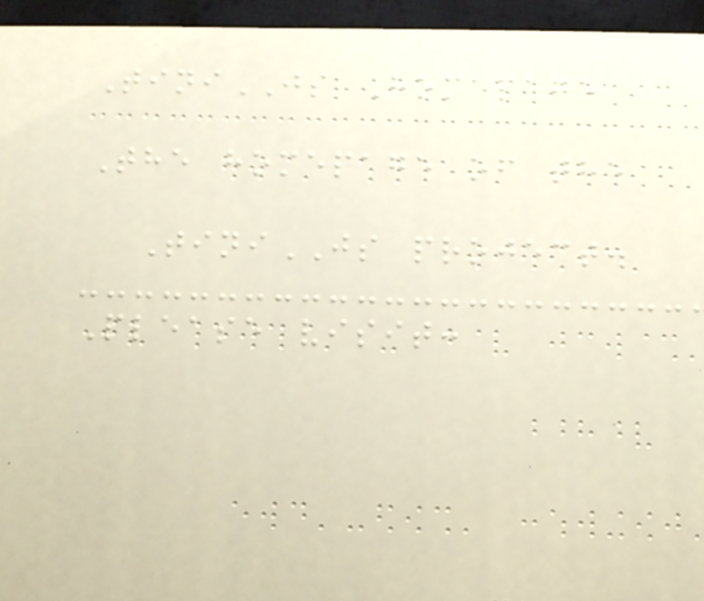TiniJS Homepage
The homepage of the
TiniJS project.
Please visit:
